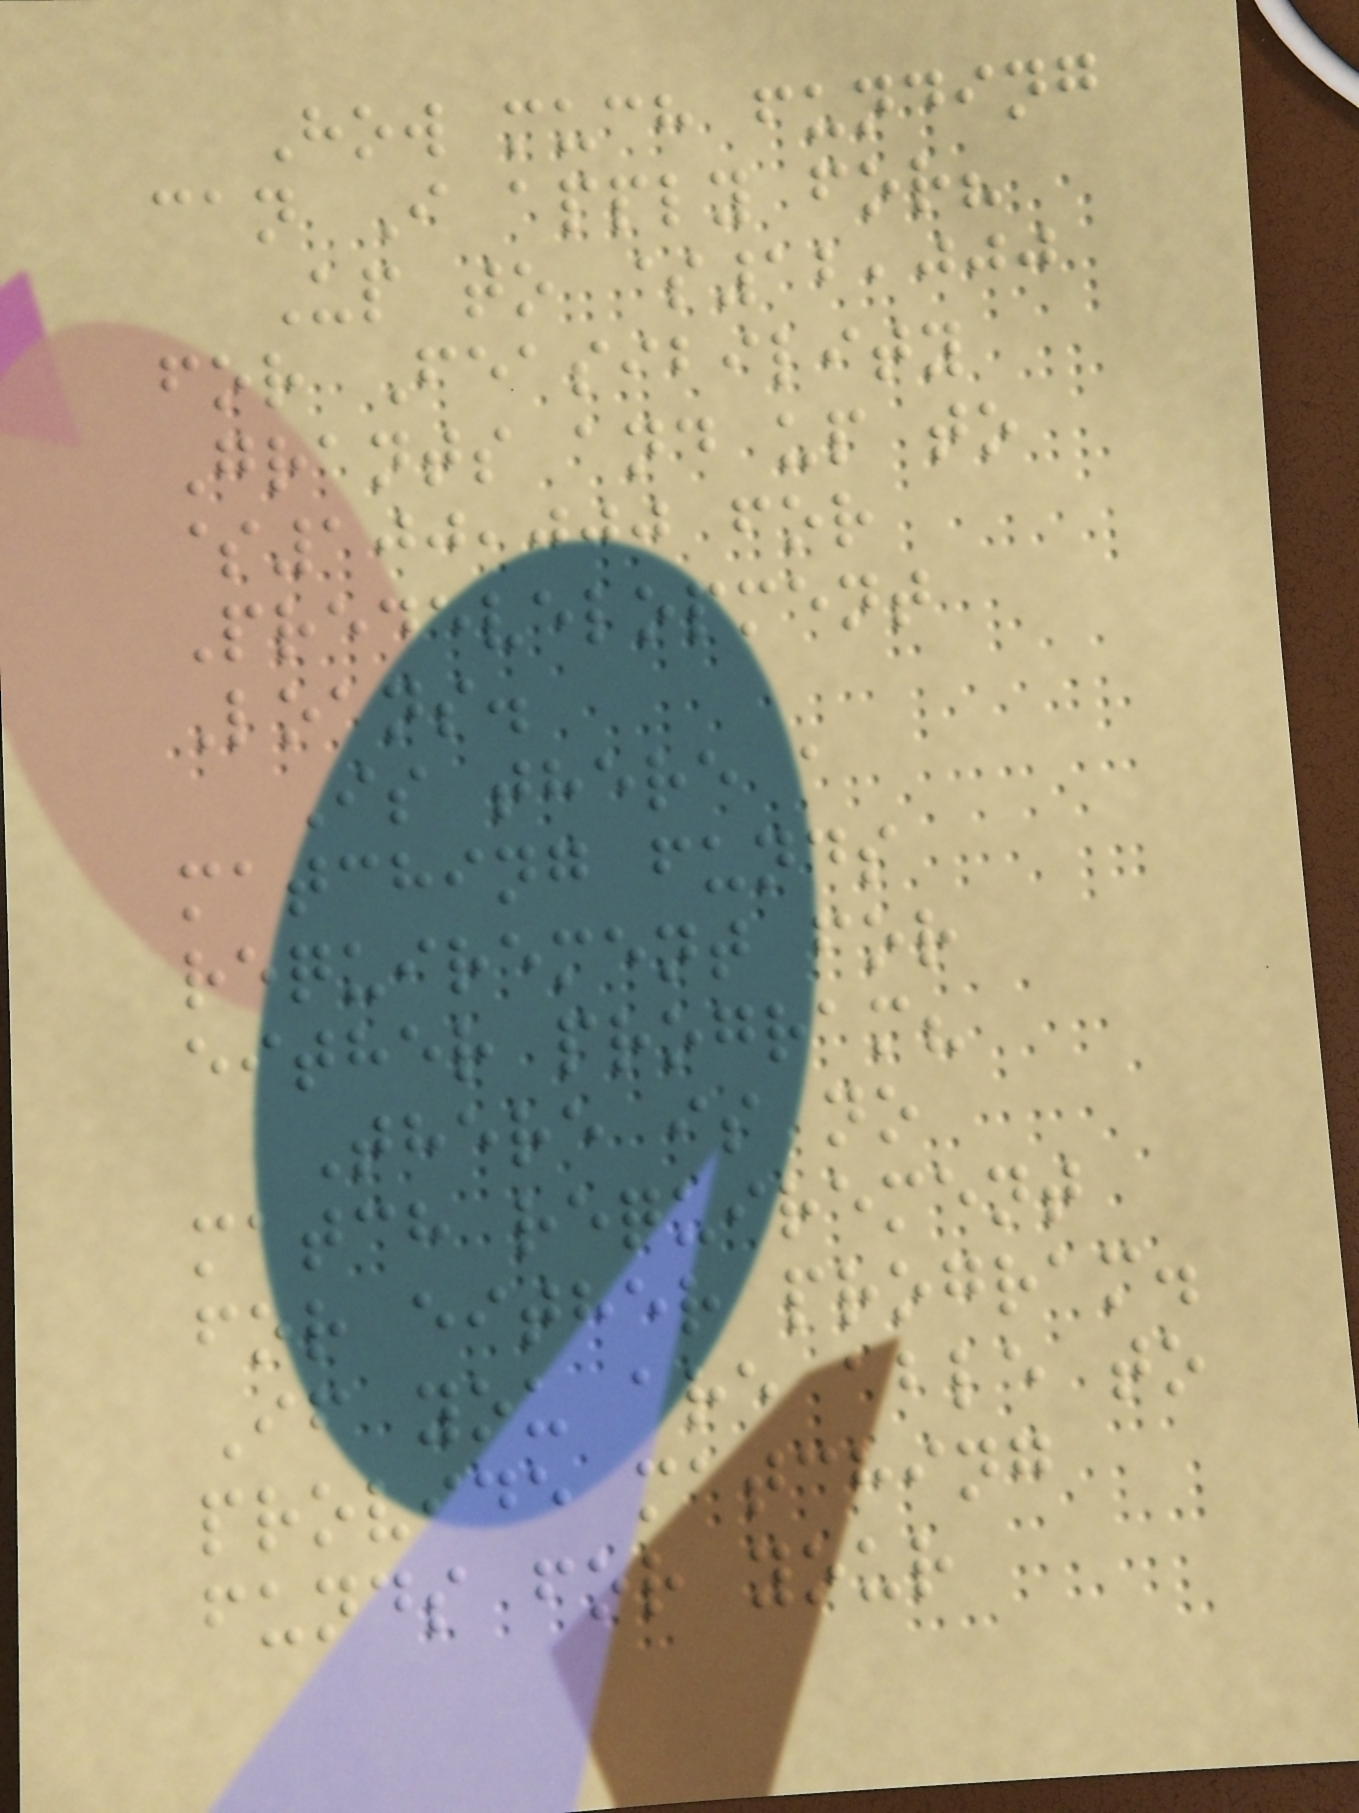How much funding
can I apply for?
Up to $12,000
for Feasibility
Grants and up to
$100,000 for
Predevelopment
Loans.
Is there a
matching funds
requirement for
either program?
There is no
match requirement
for either program.
If you are able to
provide matching
funds for your
